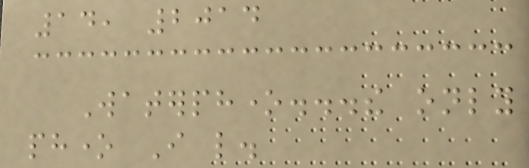14, 2014
Waterphone...the only
phone I like.
